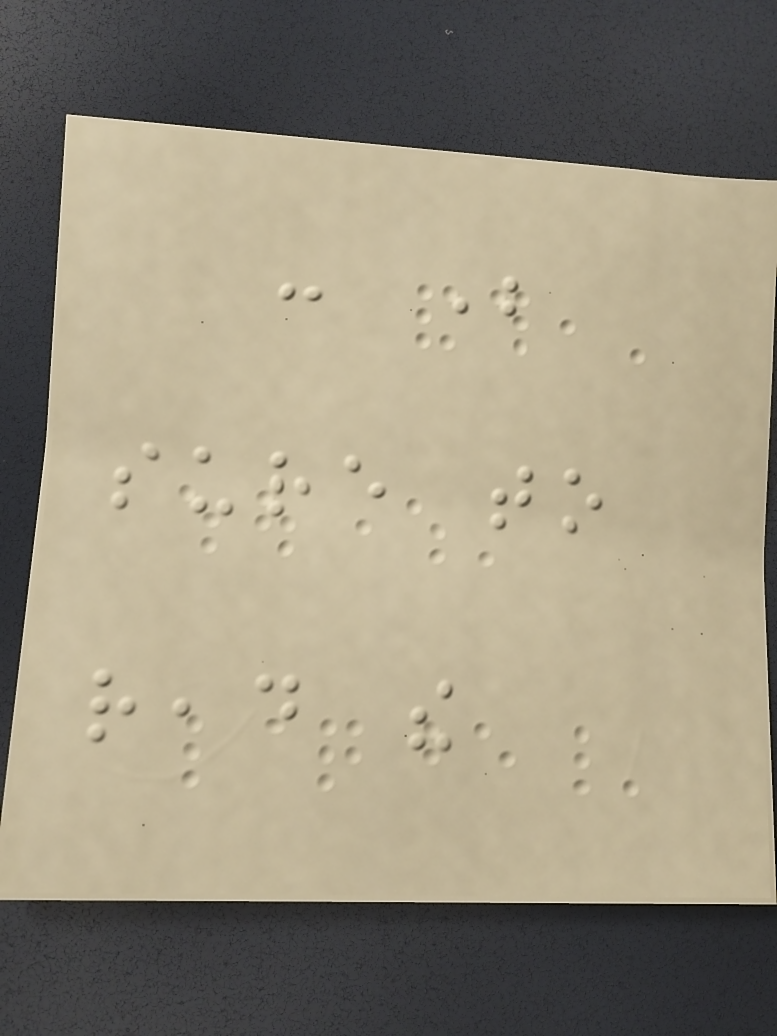- Be
sure to
read the
